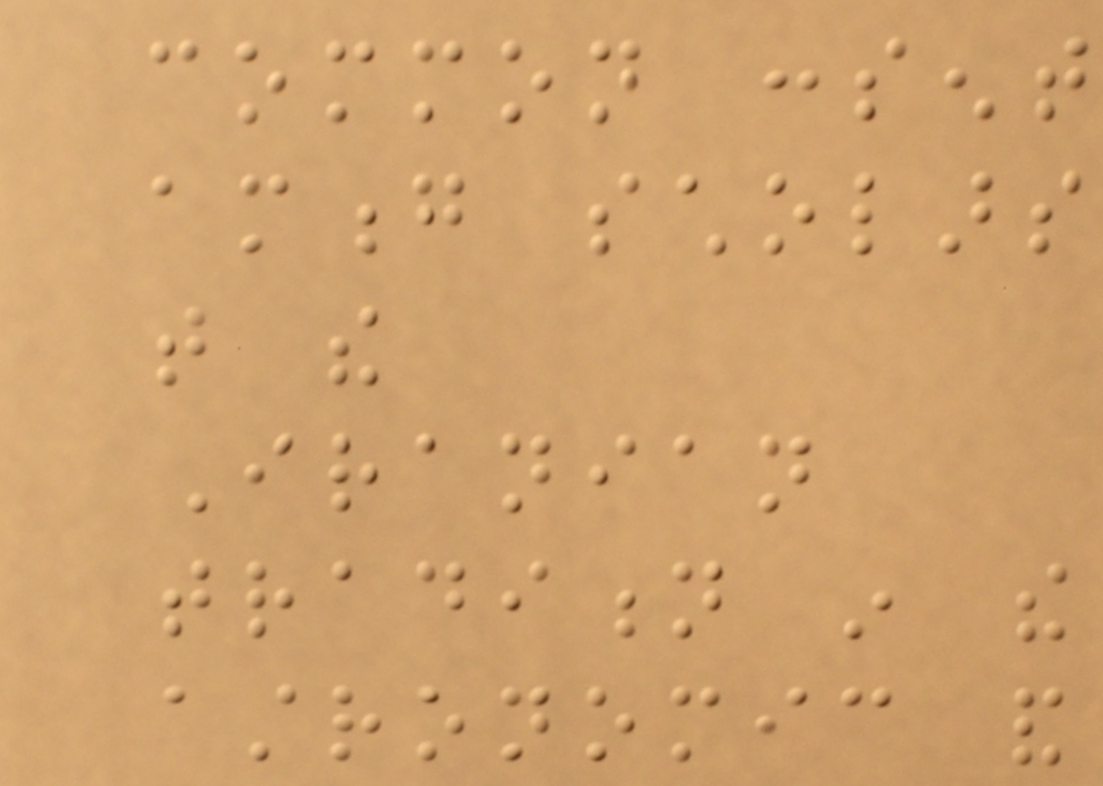common consent
among scholars
that the
Iranian
tradition in the
astronomic and
